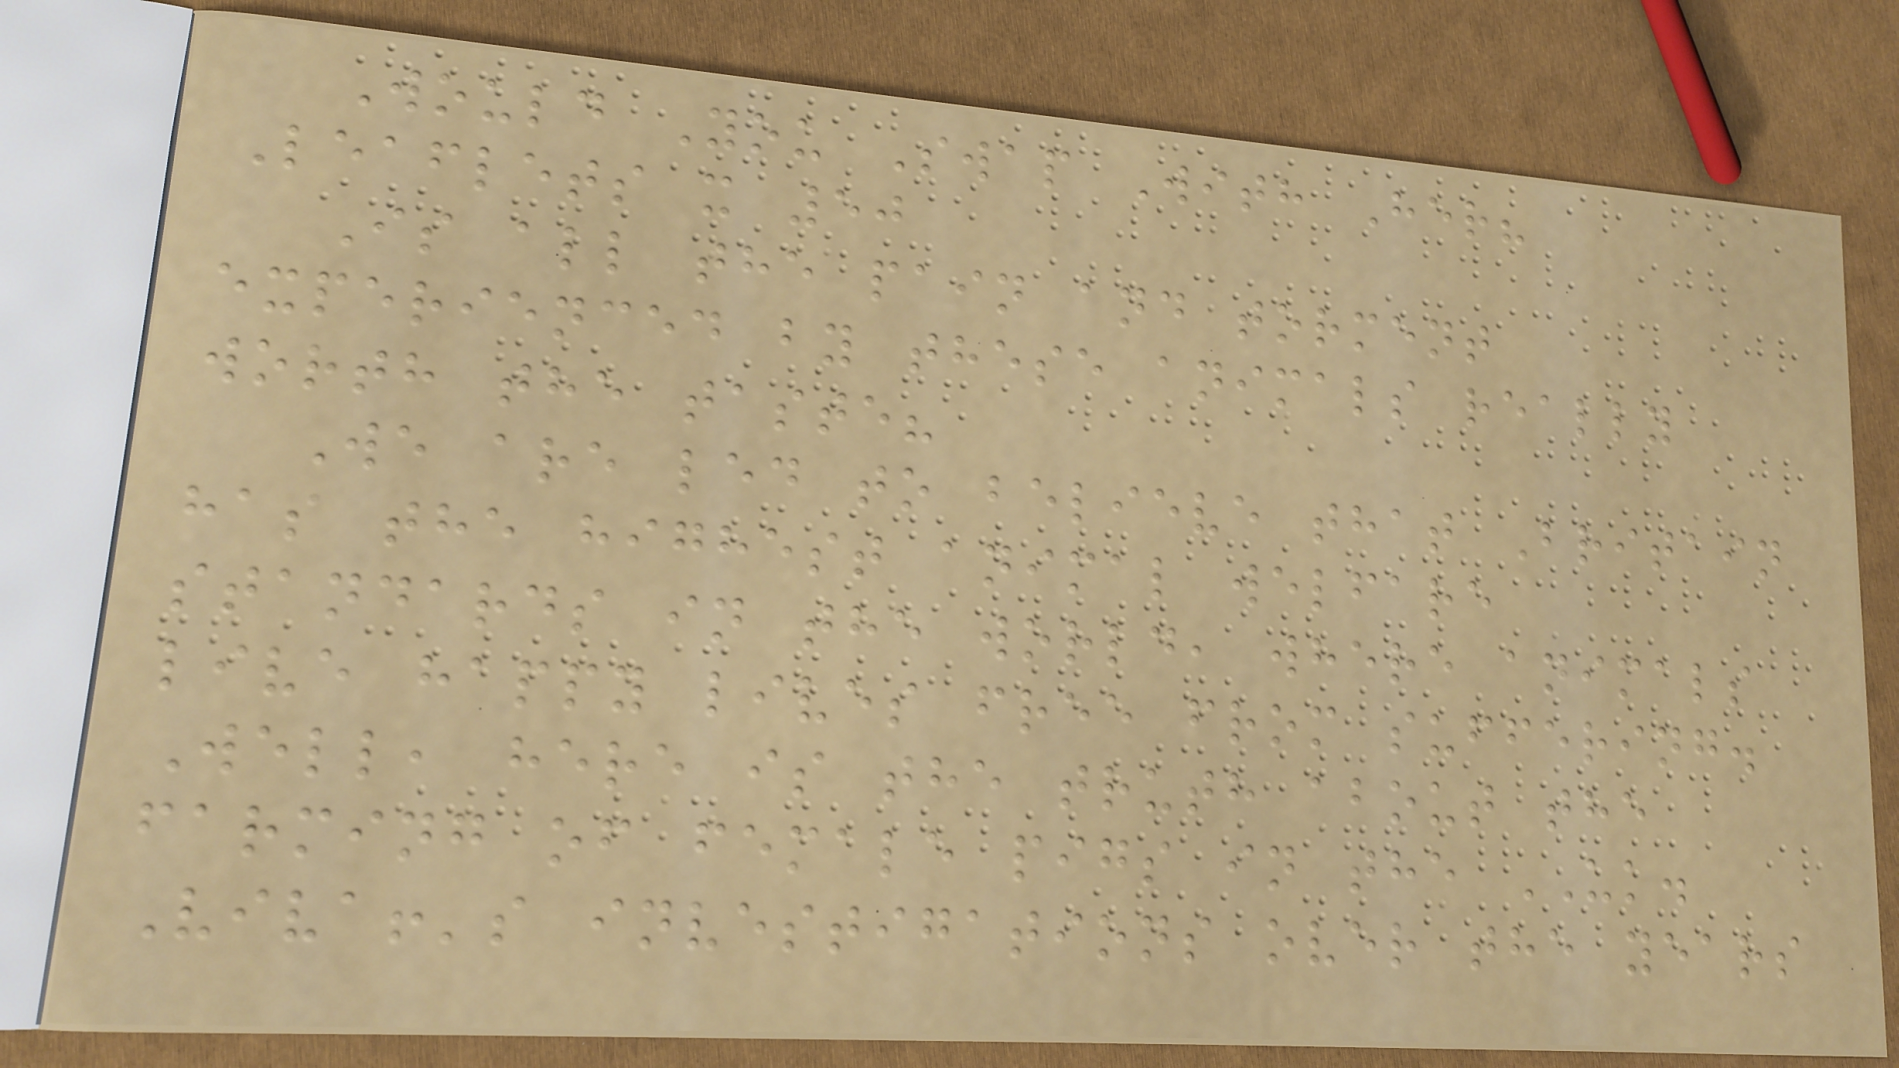Would You Swap With Her?
Leaflets x 50
Is all the pain and torment
experienced by these animals really
worth the taste?
We are led to believe that Britain
has the highest animal welfare
standards in the world, where animals
live happy lives free from suffering.
Well, here is the truth about the
farming of female pigs in the UK.
Viva!'s investigations over the years
